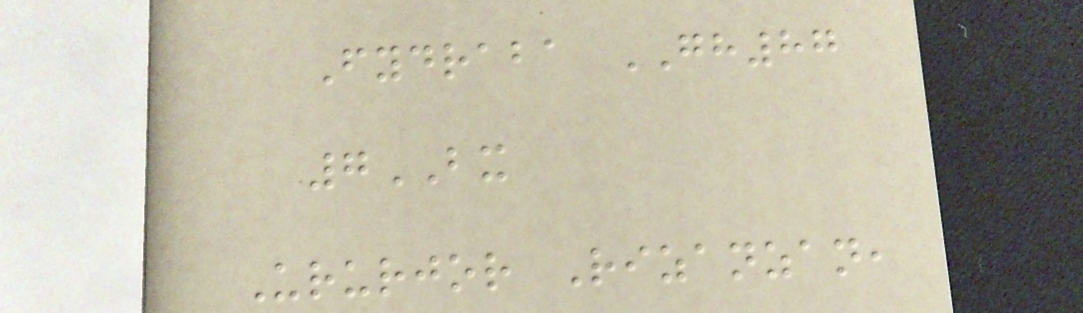Fydraba GH87
7BX
Ururjor Rizanzan,
